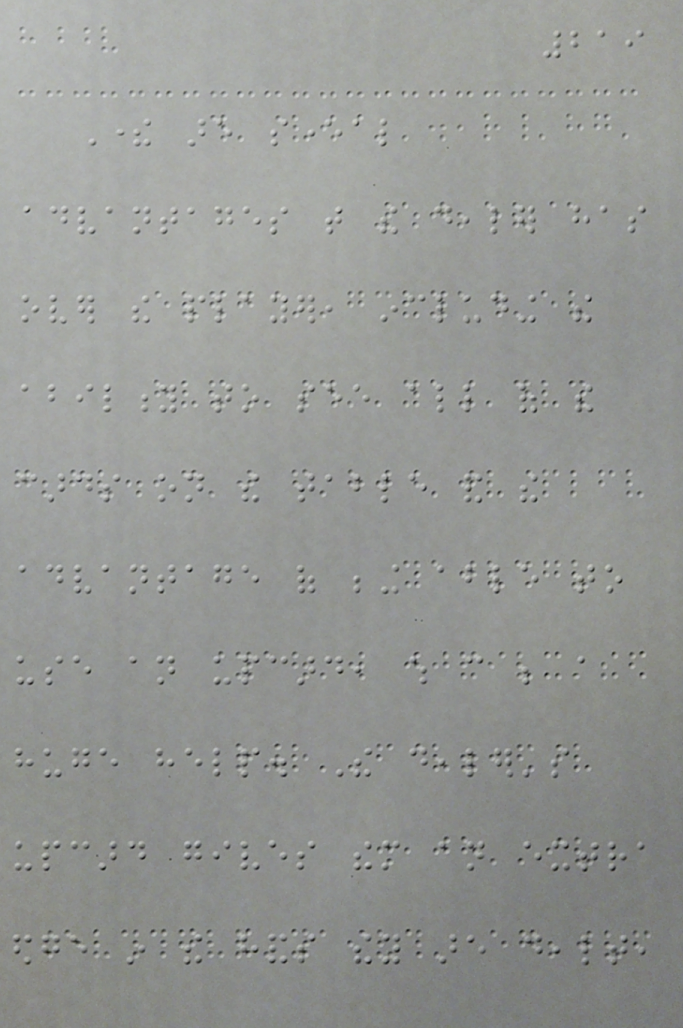219
There are several
advantages that the dealer has
over the player, including the
ability to see all of the
cards on the table and the
advantage of being able to
use an upcard, which can be a
huge help. The dealer's
upcard gives them an extra
edge in the hands they are dealt,
